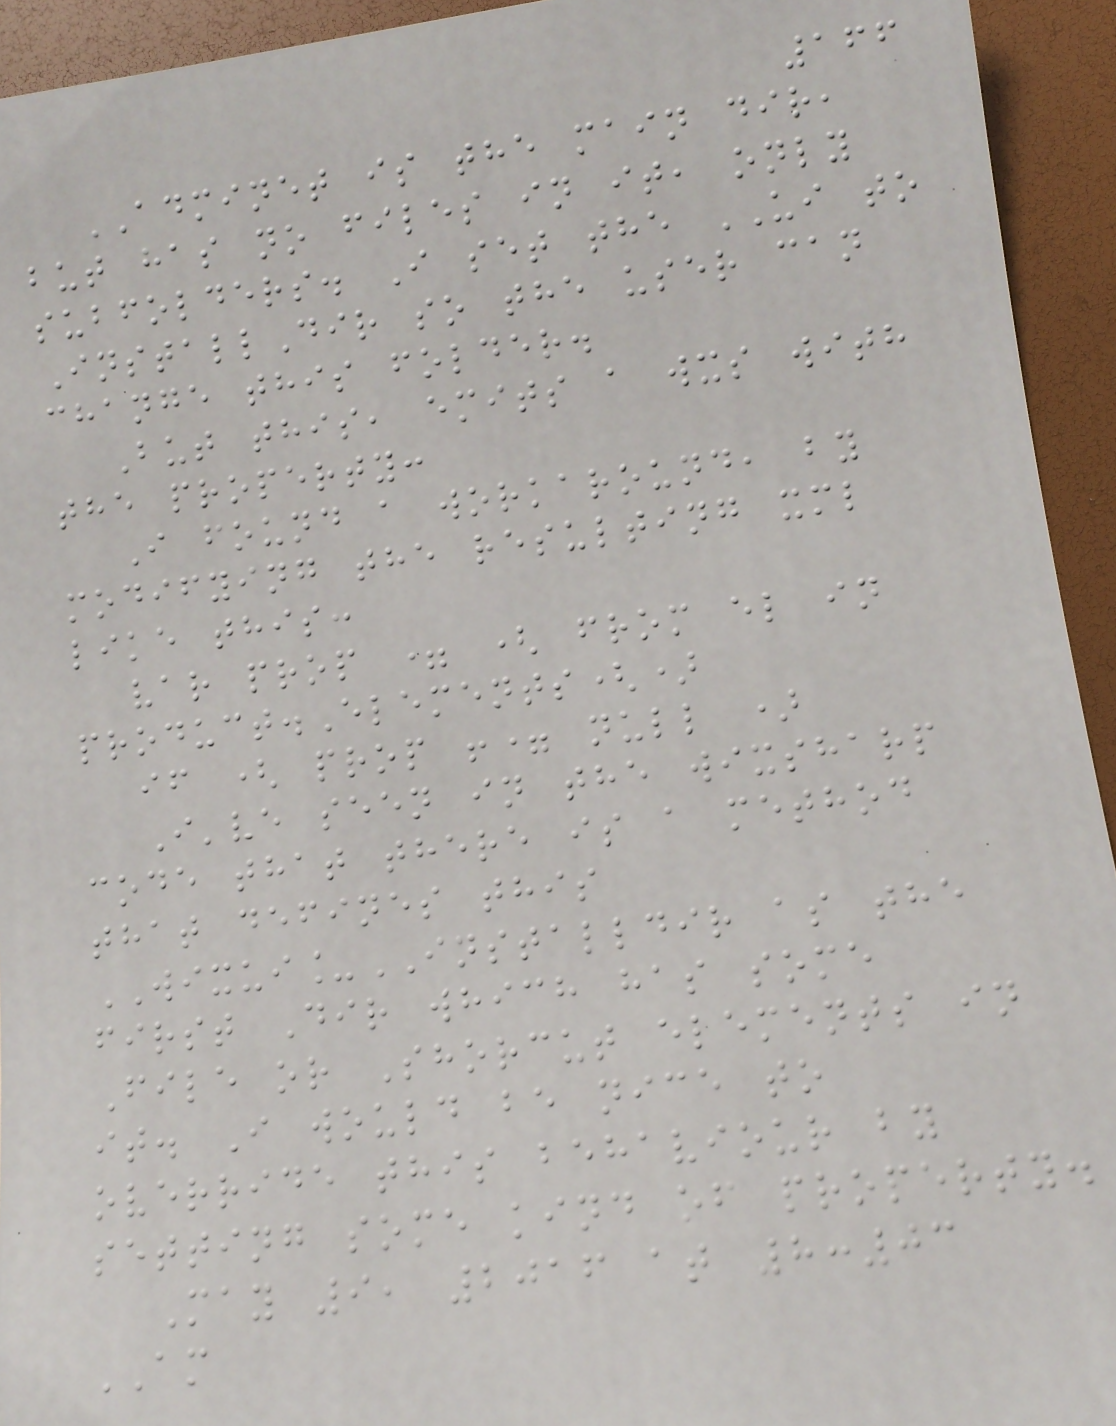166
ADMINET is the main dir,
but has no files in it, only
subfolders. I set the UI to
InstallDir so the user can
change this folder.
But this, emits a wxs with
the property:
I found a workaround, by
modifying the resulting xml
like this:
var prop = ( from el in
product.Elements()
if ( prop != null )
I've seen in the wixsharp
code that there is a method
that defines this
WIXUI_INSTALLDIR as the
first Dir which has some
File or Shorcut elements in
it. I would be nice to
override this behaviour by
setting some kind of property.
May 9, 2016 at 8:03
AM
